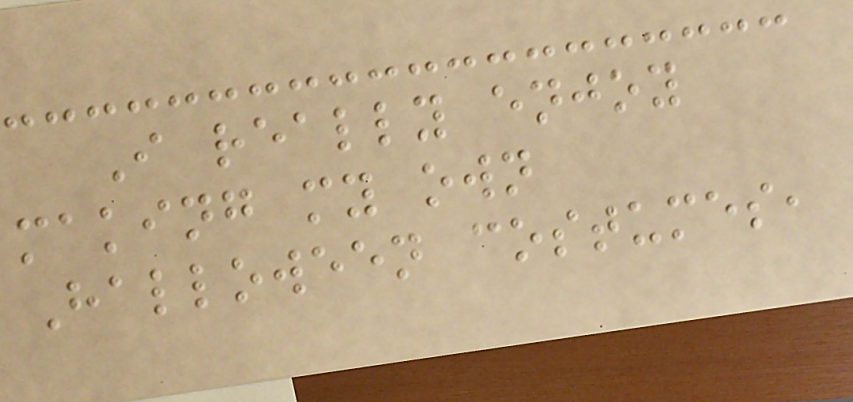I really enjoy
making my own
Halloween costumes,
